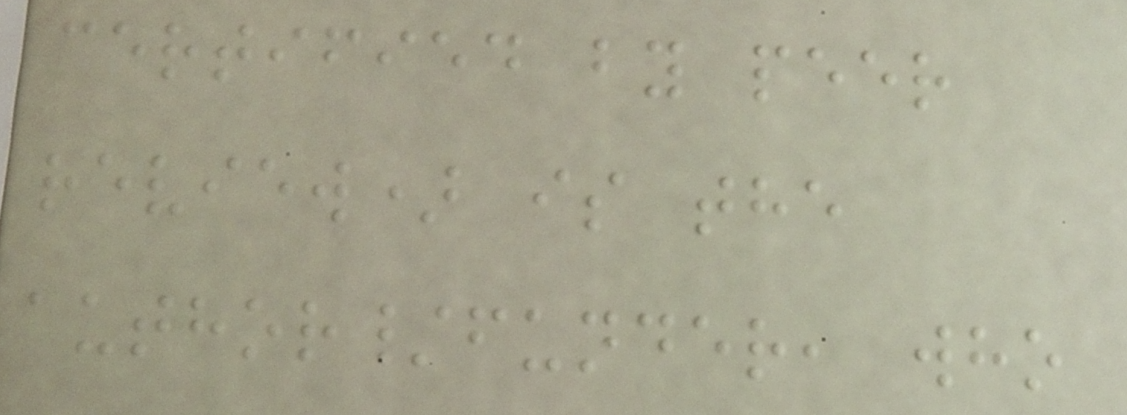certified by peer
review) is the
author/funder, who
